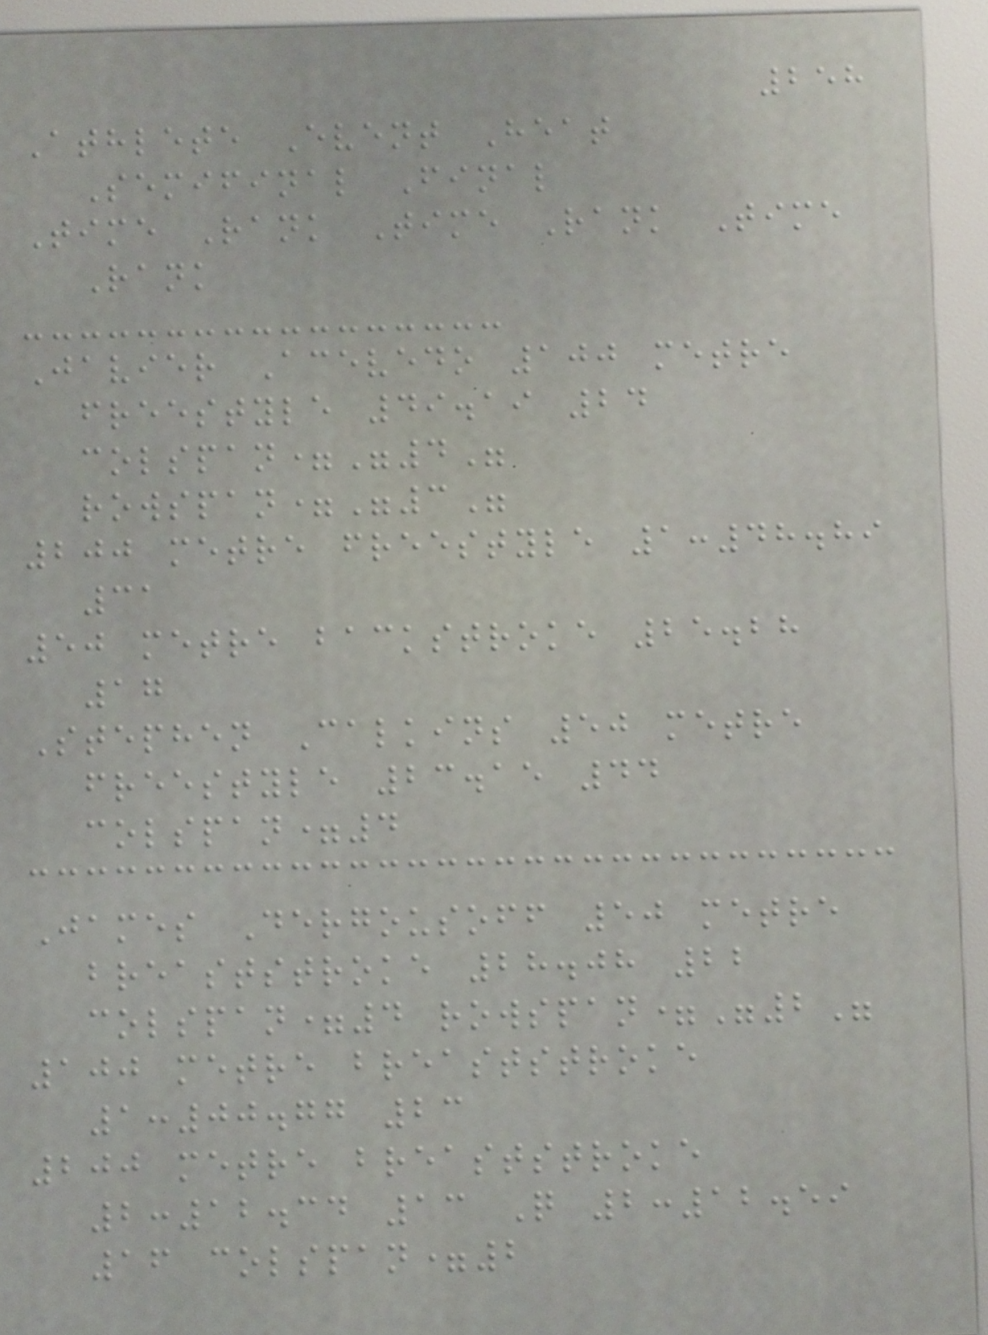258
Athlete Event Heat
Semifinal Final
Time Rank Time Rank Time
Rank
Javier Acevedo 100 metre
freestyle 49.19 24
colspan="4"
rowspan="3"
200 metre freestyle 1:48.89
31
50 metre backstroke 25.28
17
Stephen Calkins 50 metre
freestyle 23.15 44
colspan=4
James Dergousoff 50 metre
breaststroke 28.08 22
colspan=4 rowspan="2"
100 metre breaststroke
1:00.77 23
200 metre breaststroke
2:12.34 13 Q 2:12.59
16 colspan=2
